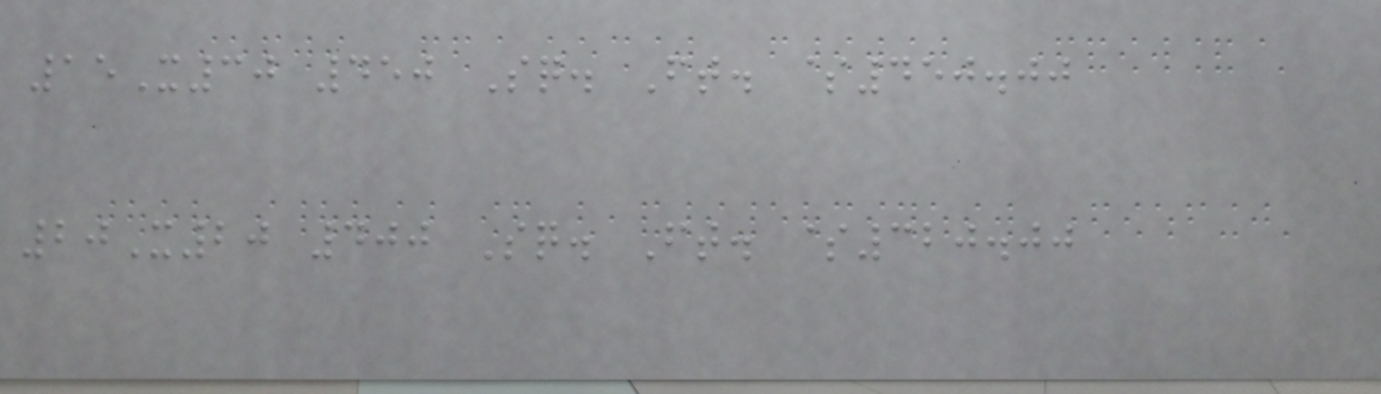15X30 450 Sq. Ft. $450.00
20X20 400 Sq. Ft. $320.00
